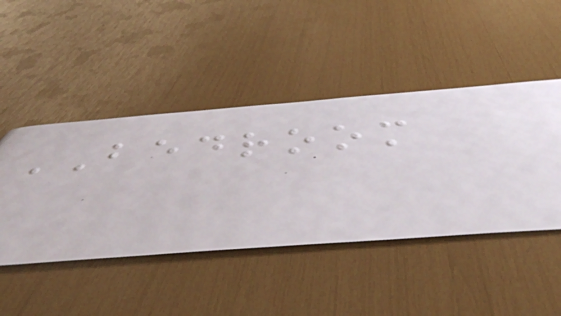BEDROOM
